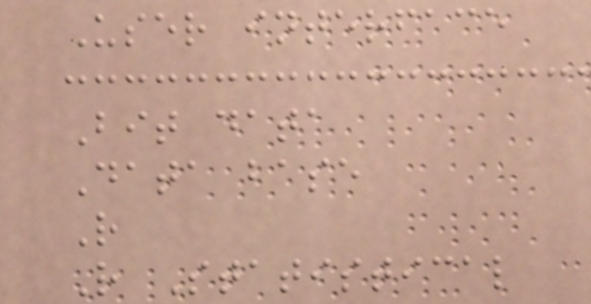User interface
Bit data
Data base
R
R Statistical
